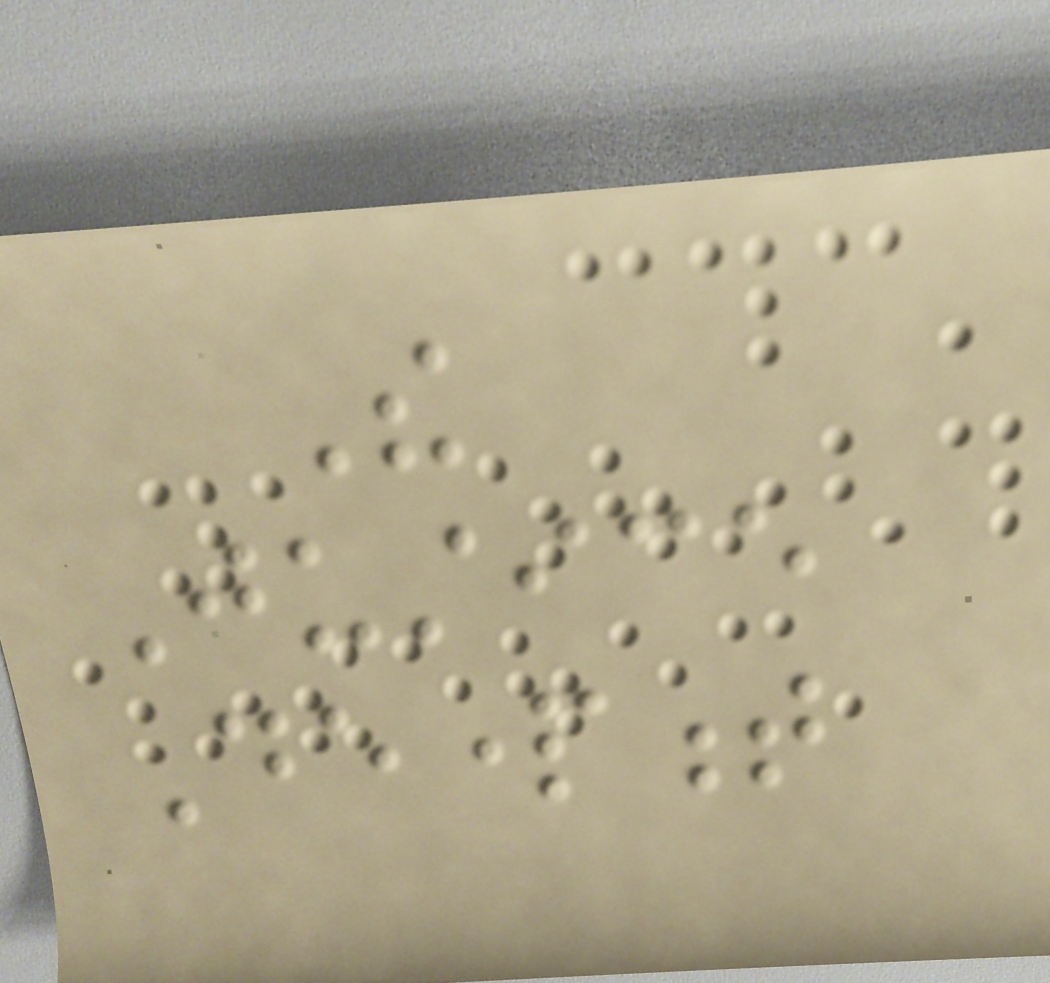The
Justice
Department
